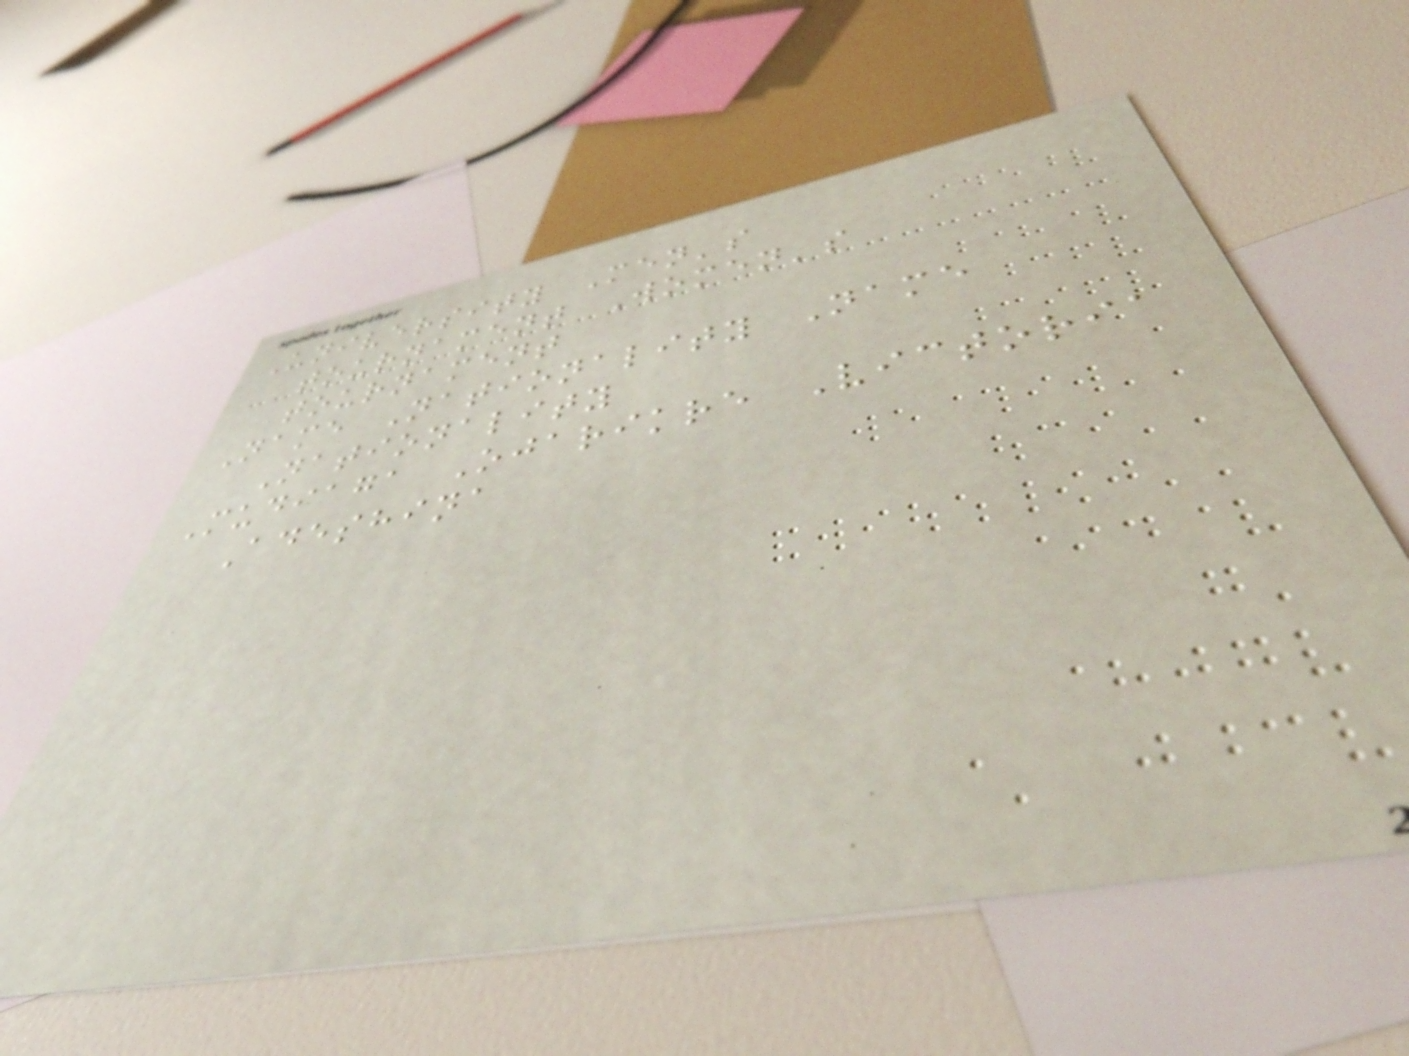University Men's
tournament Women's
tournament
Name Nationality Name
Nationality
Mudiaga Ojarikre Victoria
Adeshina
